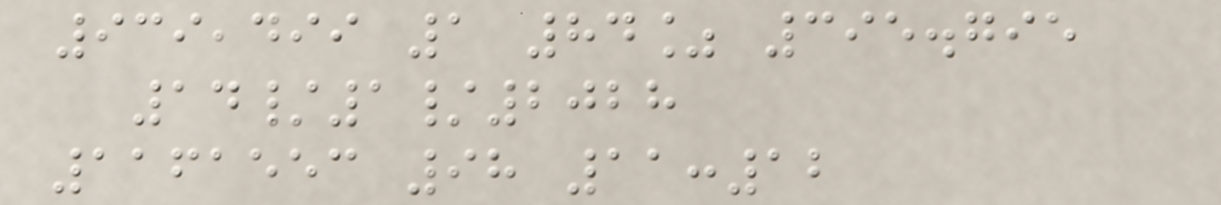939,499 1 84% 395.795
14/1/2028
1161553 98 11:12
